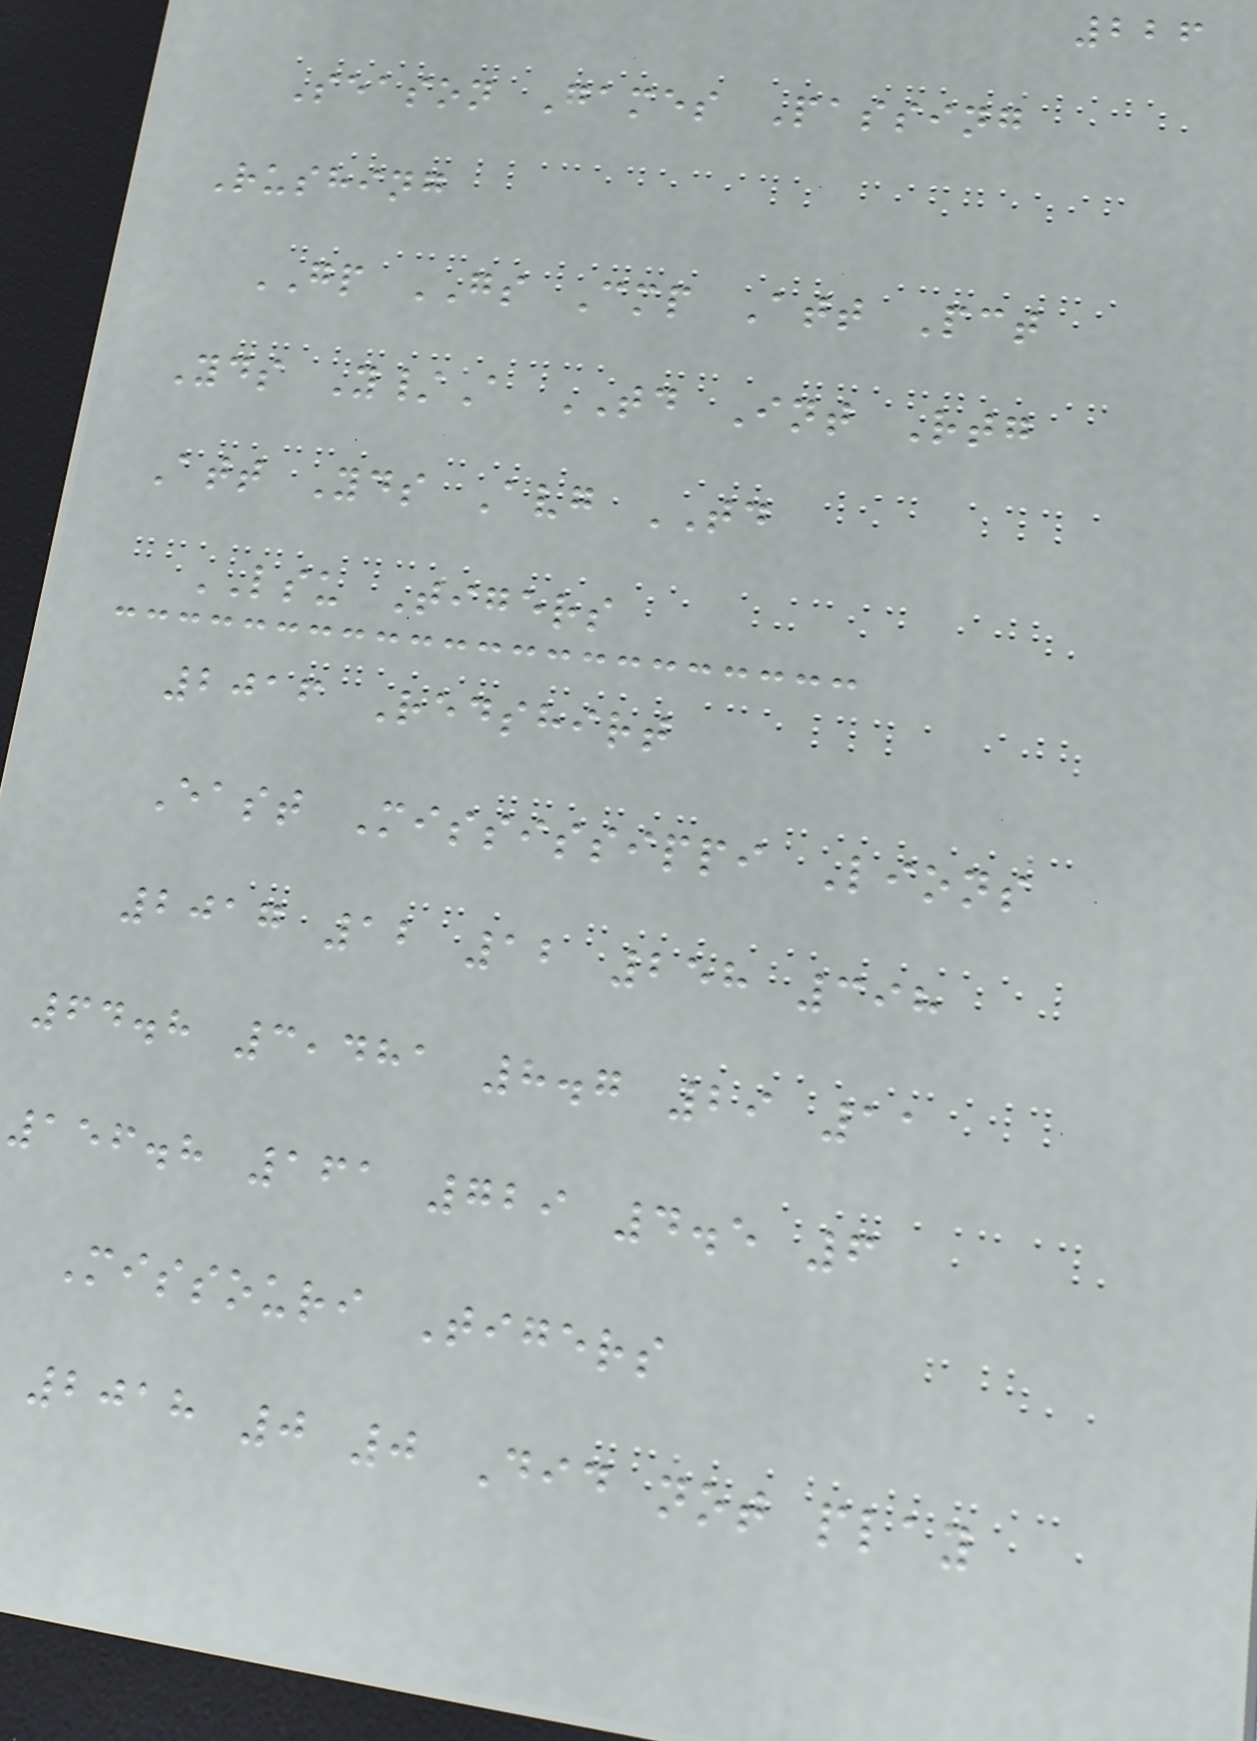226
Season Games Passing
Rushing
GP GS Cmp Att Pct
Yds Y/A TD Int Rtg
Att Yds Avg TD
LSU Tigers
2016 Redshirt
East Mississippi Lions
2017 12 12 258 398
64.8 3,481 8.7 29 11
156.8 161 729 4.5 6
Missouri Tigers
2018 0 0 Did not play
